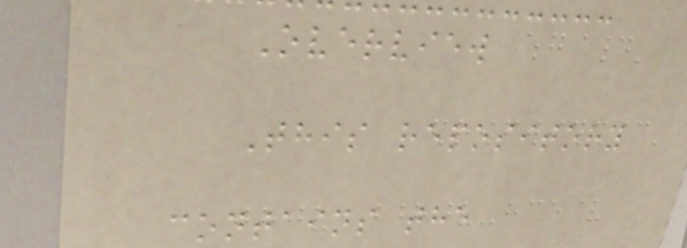Overview
This repository
contains the
